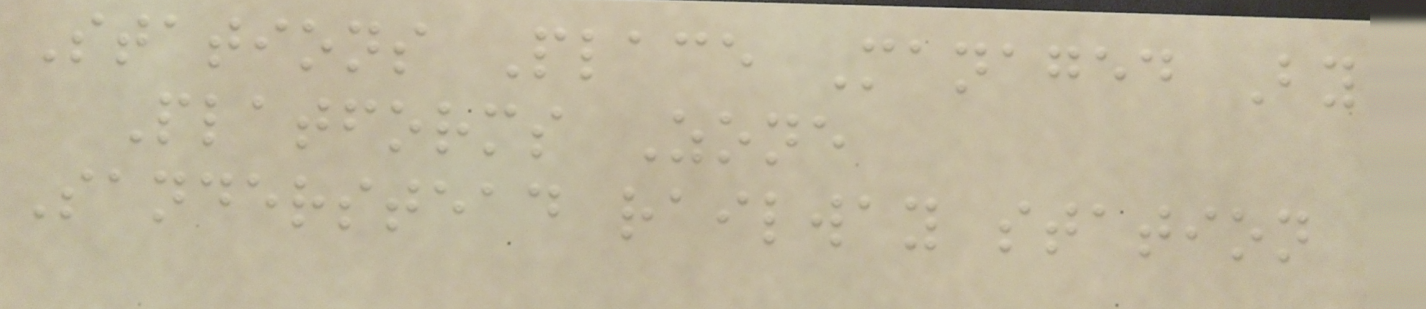Stations Place Managed By
Platforms Zone
Sanderstead railway station
